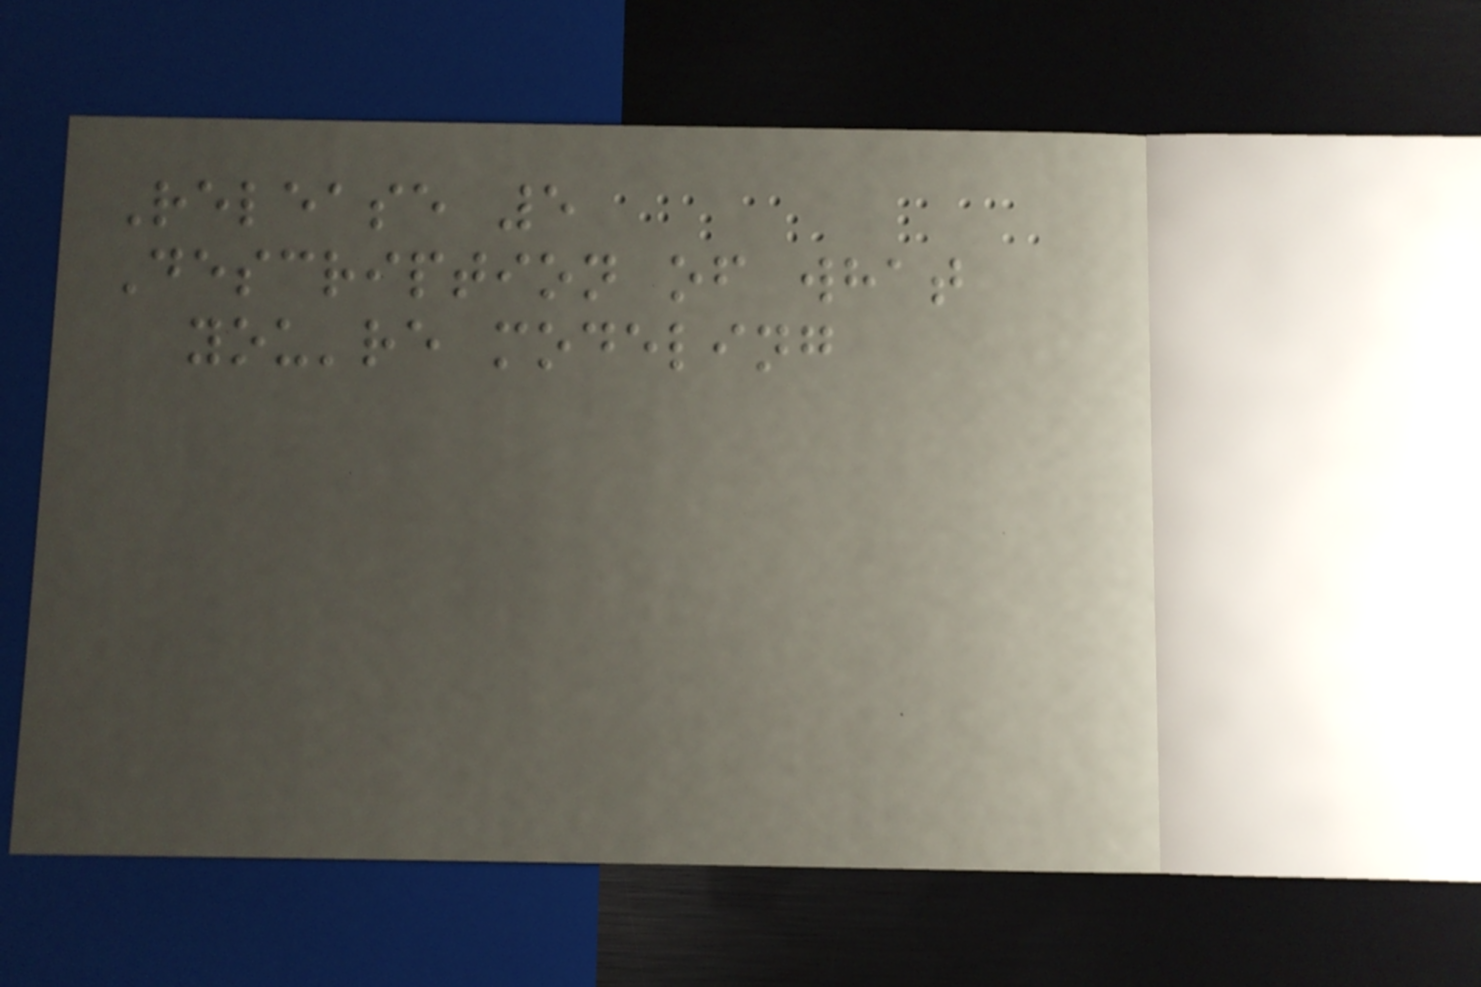Release 5
Description of what
you're modeling
